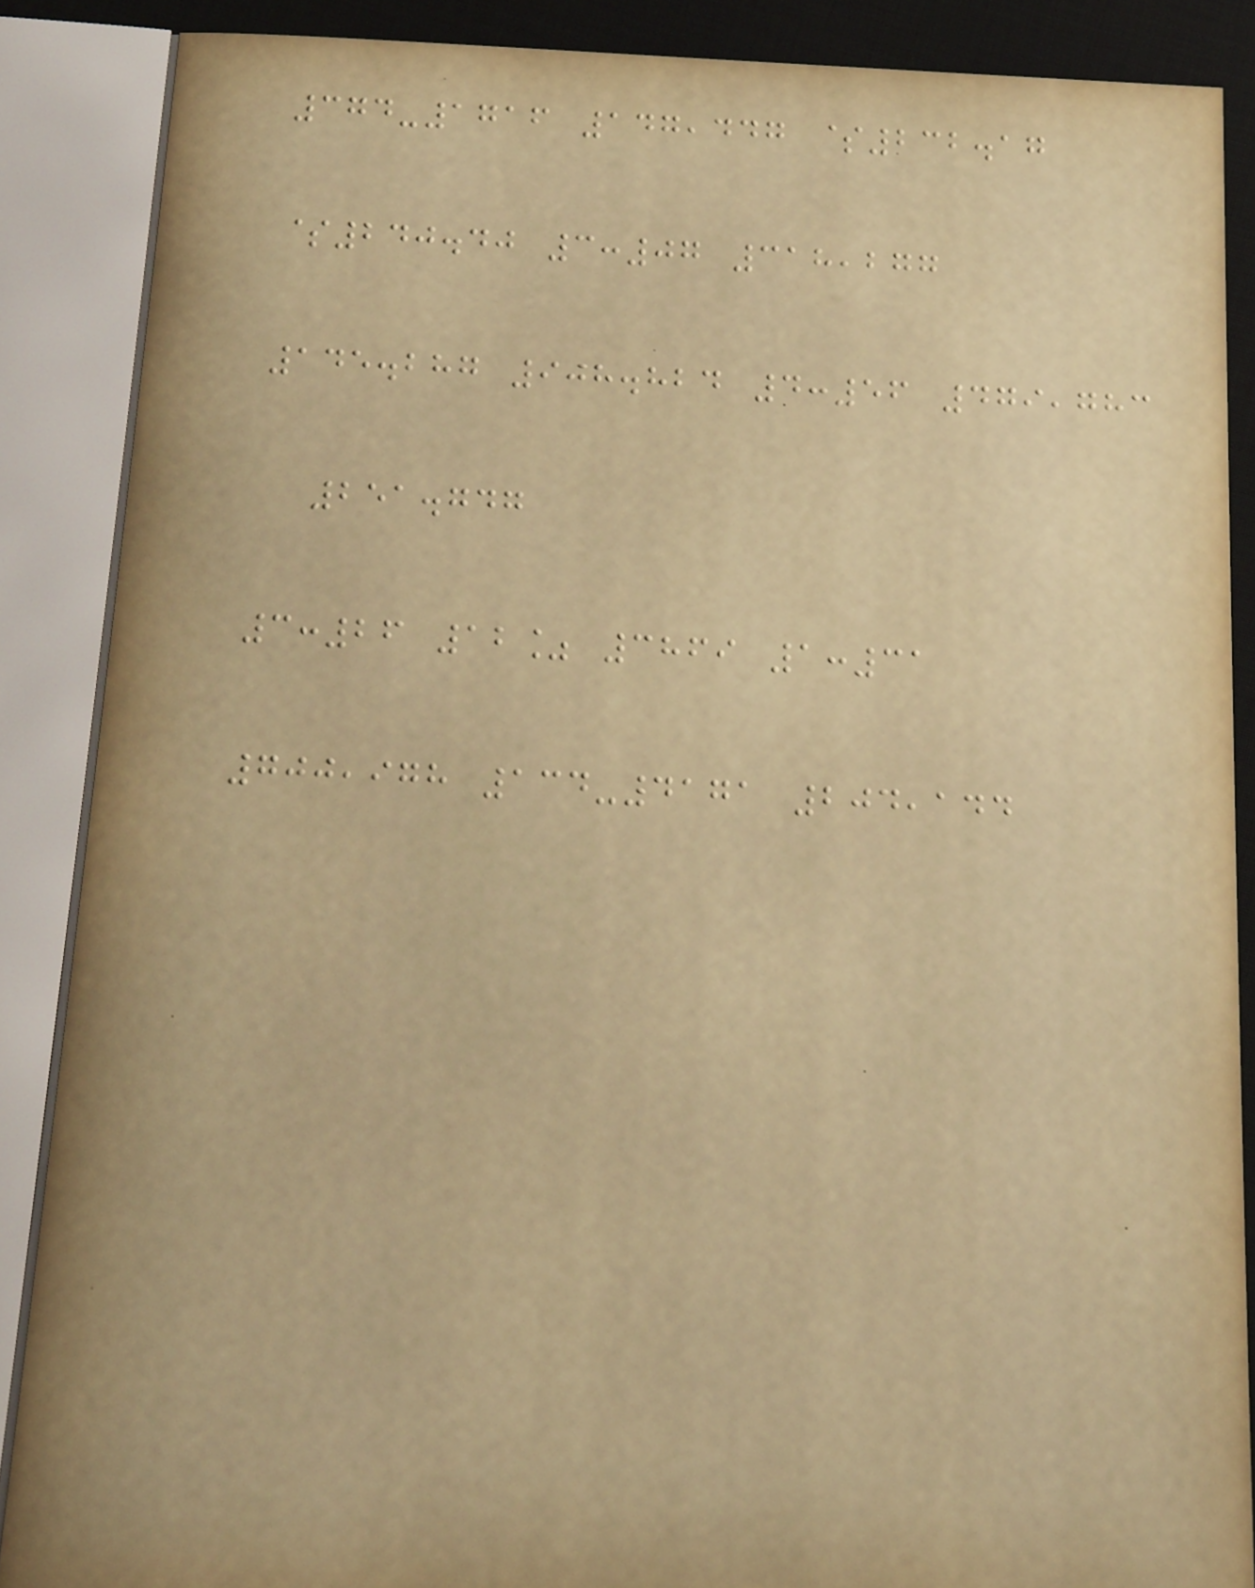374-1716 147,447 $232.17
$240.40 3:07 318,277
145.287 908.824 4:56 479,783
251.747
3:26 12% 3869 1:31
700,978 134-4171 204,144
